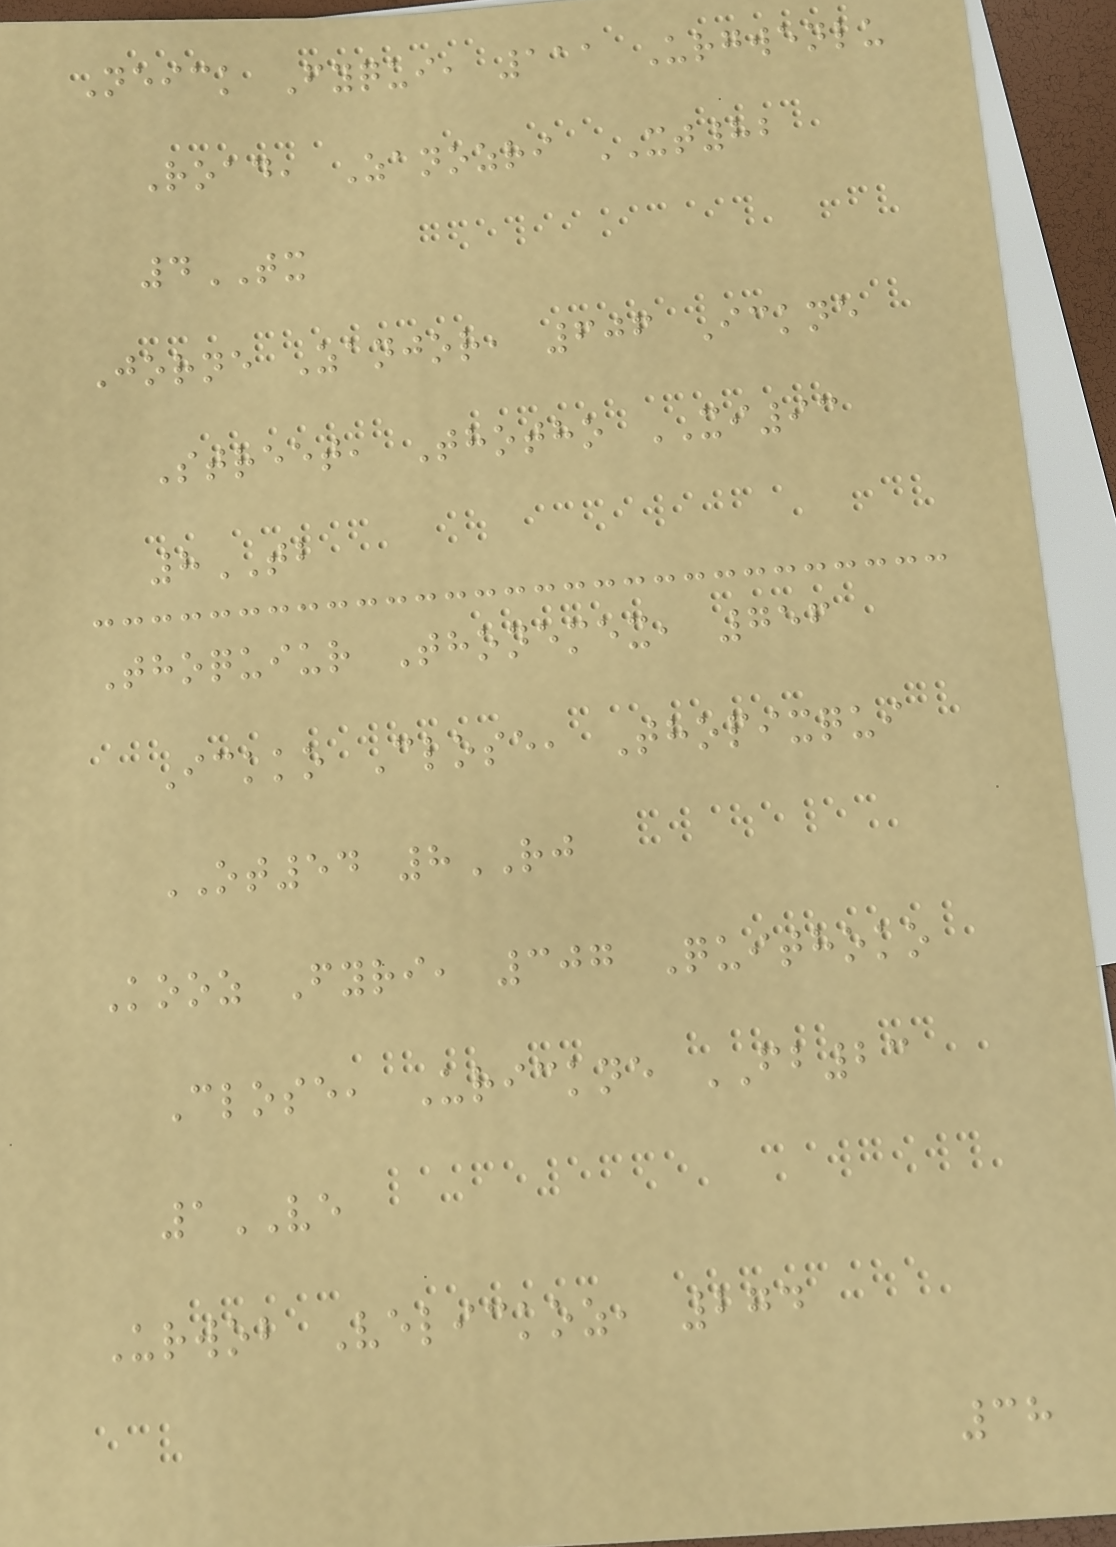Neick Fyqui, 111 Urgwenlu
Road, Zanozri XT82
4TX
Jorne Zanjor, 606 Ickne
Street, Thotho XI93
8TB
Thoquiur Thonemex, 756
Ickko Close, Thopixqui
OT54 8RJ
Kooz Fyri, 307 Quithoko
Close, Urickne FB23
1VE
Urwob Velickoz, 274
38
